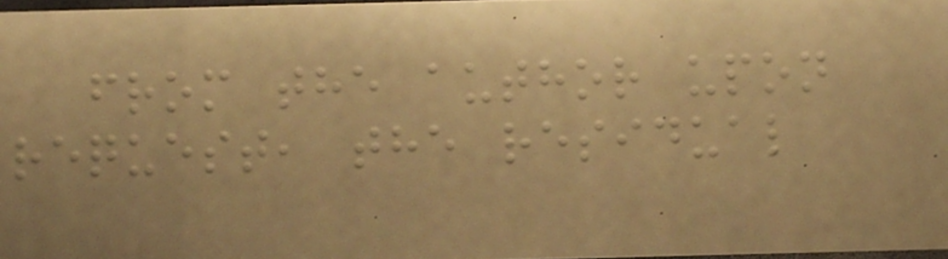from the author upon
request, the residual
